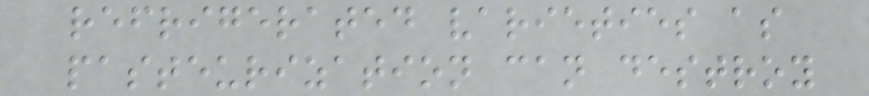refrigerated varieties as
pasteurization can destroy
